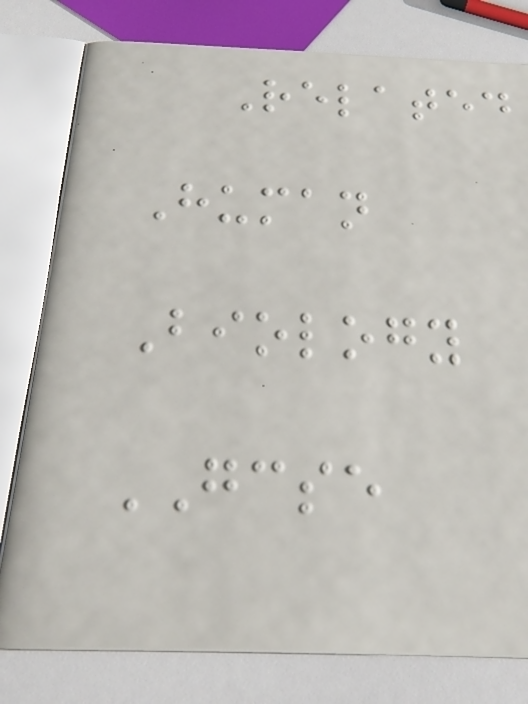Related
Human
Biology
GCSE
